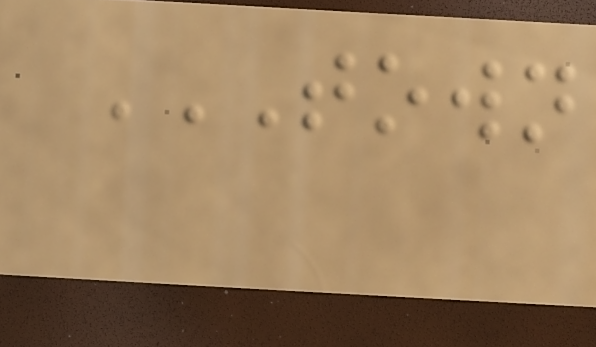TOWN
